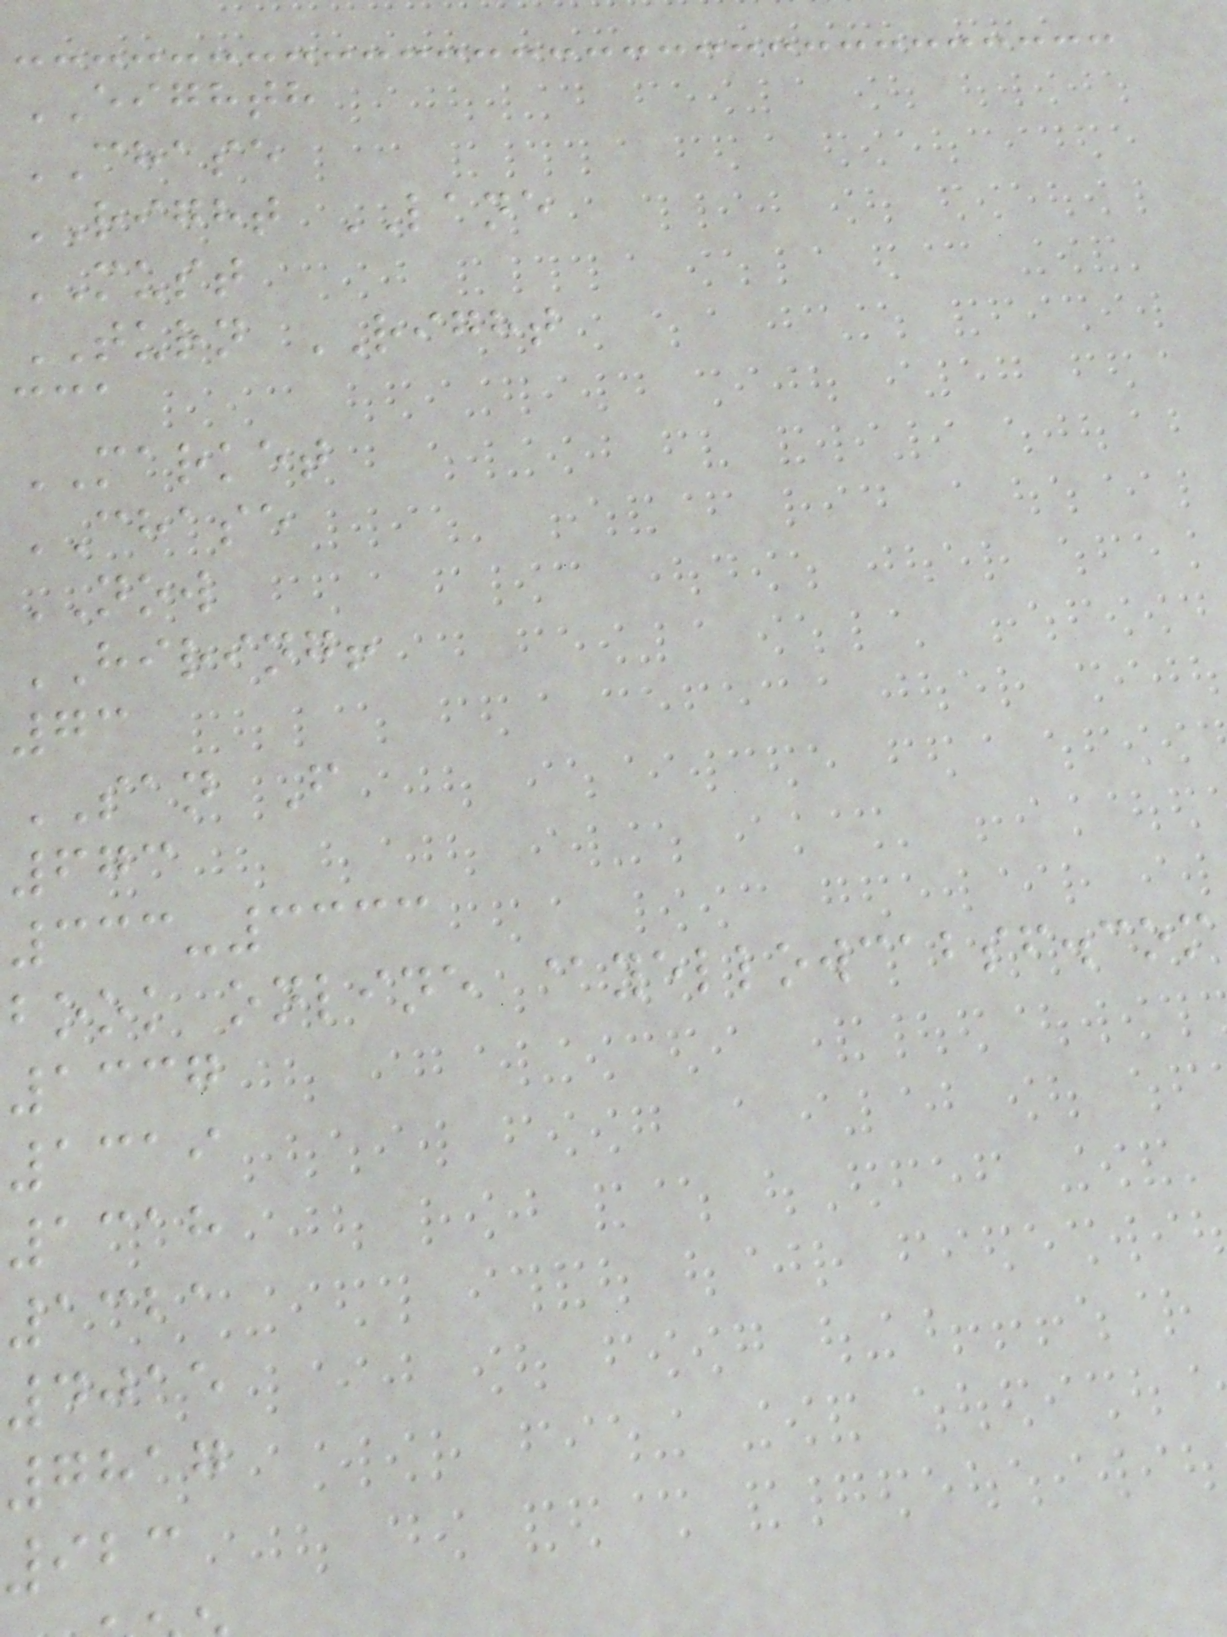EIGHTH
CHASE
RIGHT LANE
MUST
TURN RIGHT
cca
MARKET
CHASE
NOW
HIRING!
73
SAN F
673
333-3333
book online @yellowcabsf.com
1337
1319
1318
1321
4015
7817
923
